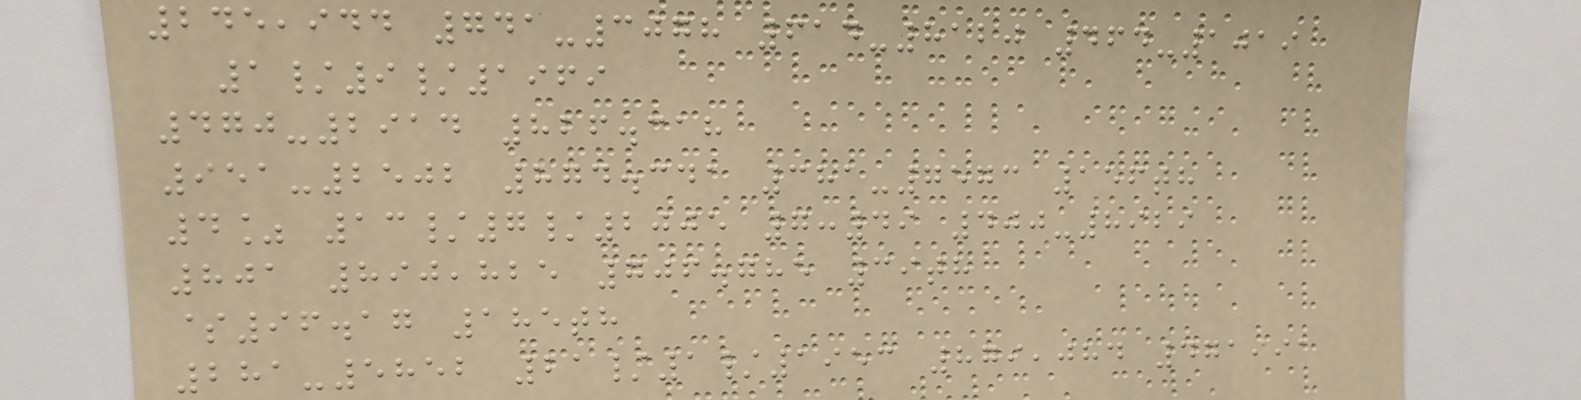245,944 741-3078 614-8120 464-1019
1/9/1969
470-2914 826.318
951-2502 874.341 381-7573 156th
4% 13/7/2005 7:49 400-8929
801 890,825 706.785 39th
$96.17 185th
281-5852 21/1/1953 879,084 471991
